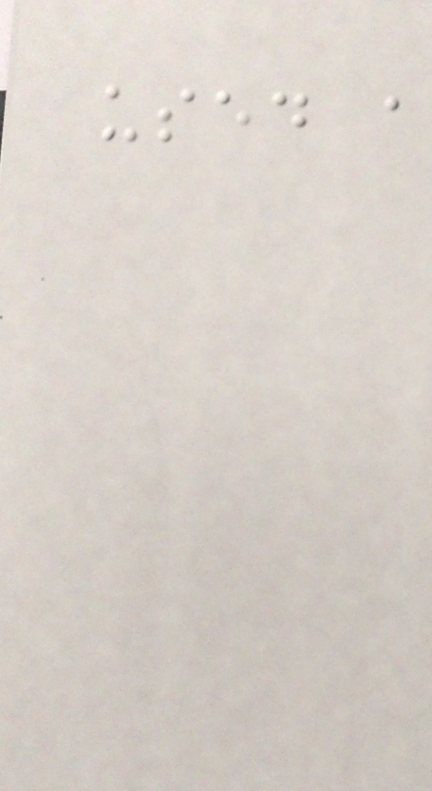used a
